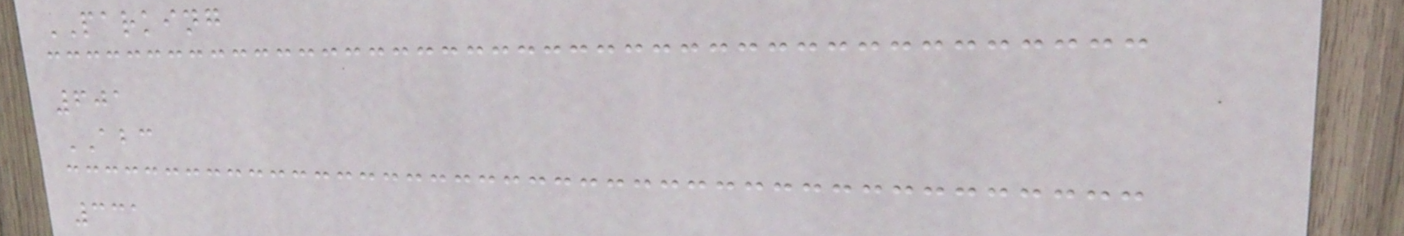PARKING
601
ABC
331
